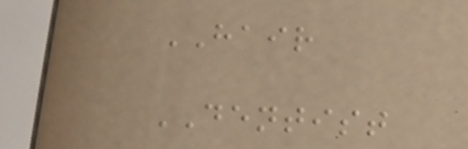HAIR
DENTIST
